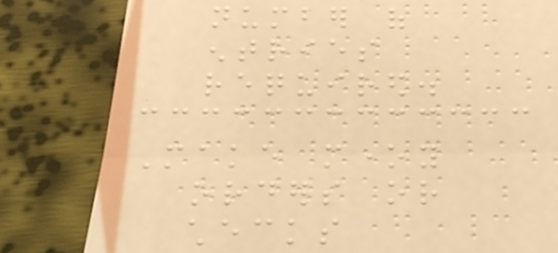number of
entries
required.
Make money
orders or
checks
